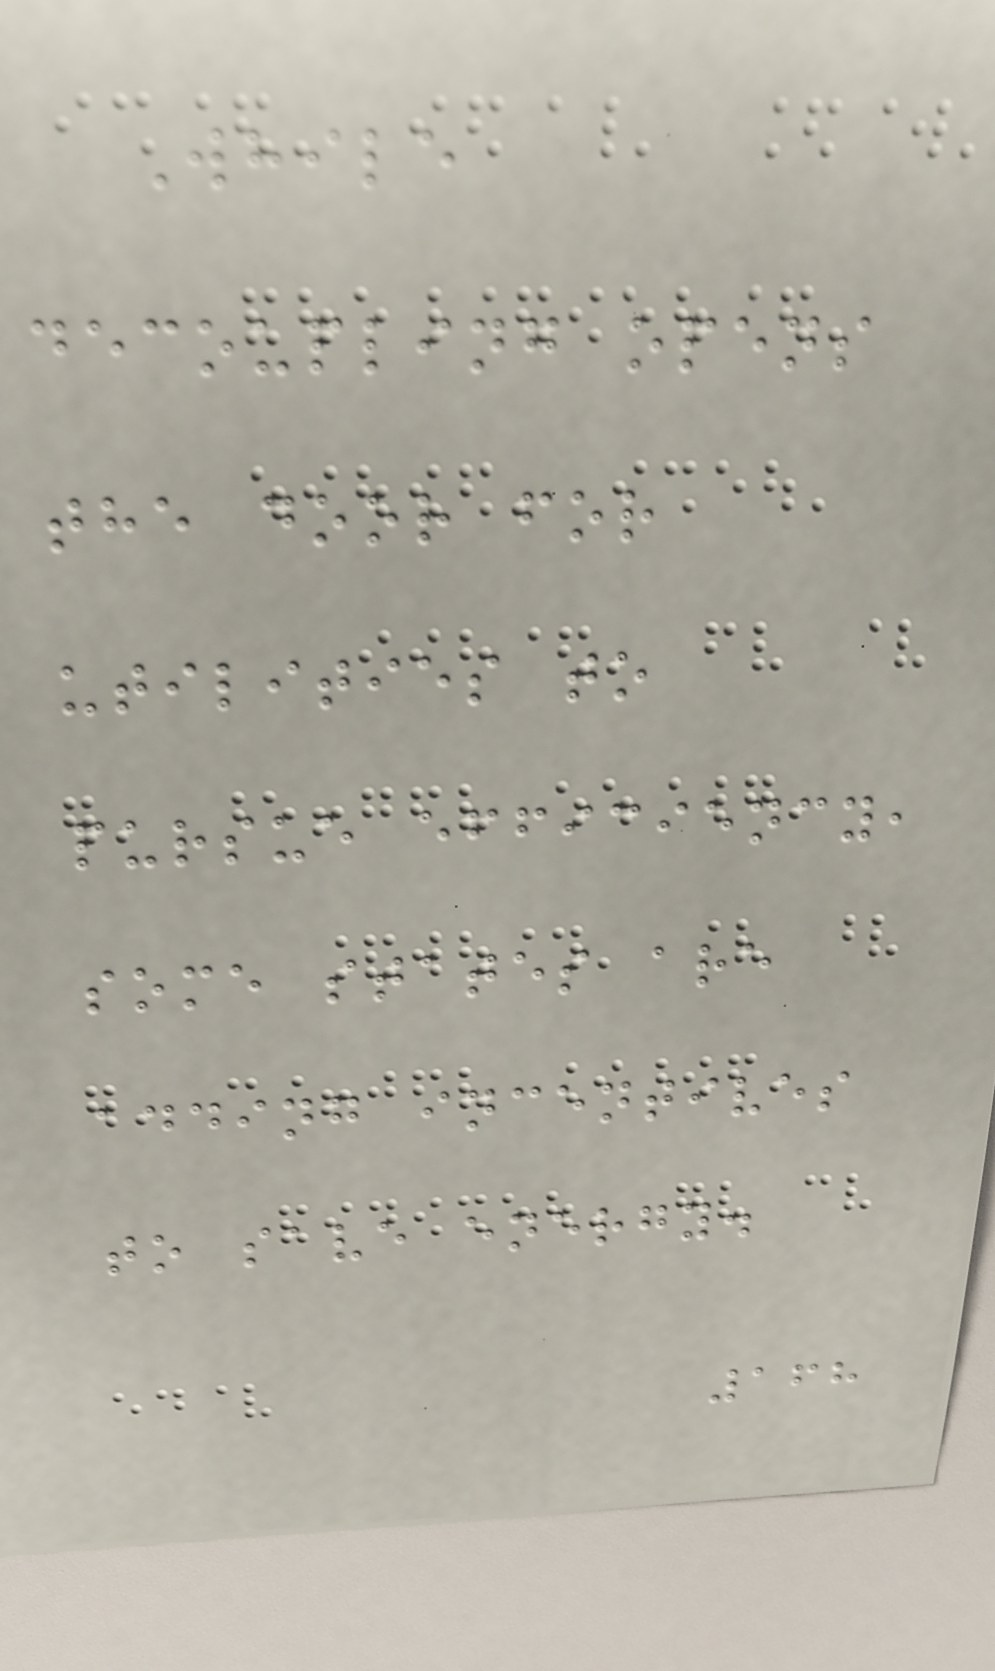While
decoupling opens
the door for
utilities to
pursue efficiency,
some states are
adding incentives
to save energy.
168
